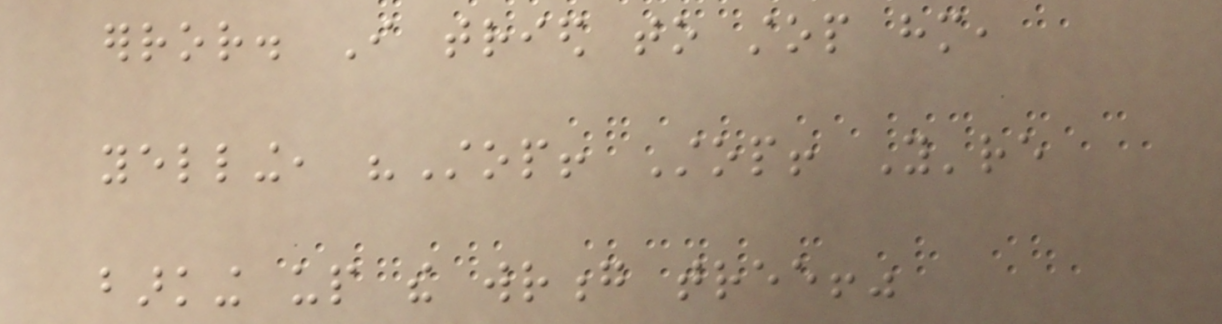error. I tried to stop him,
yelling, "Stop! Stop! You're
barking up the wrong tree!"
